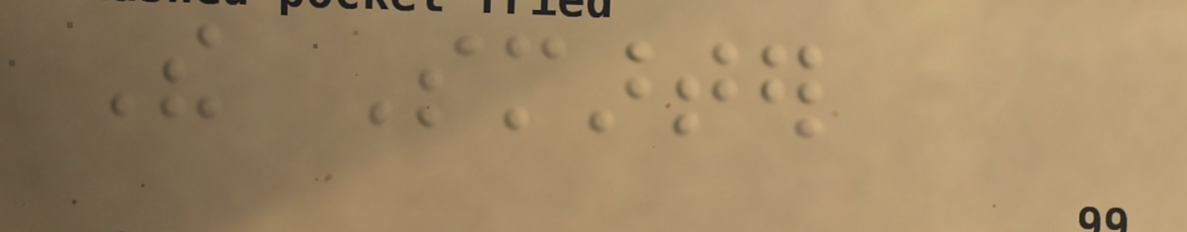The Smarter
